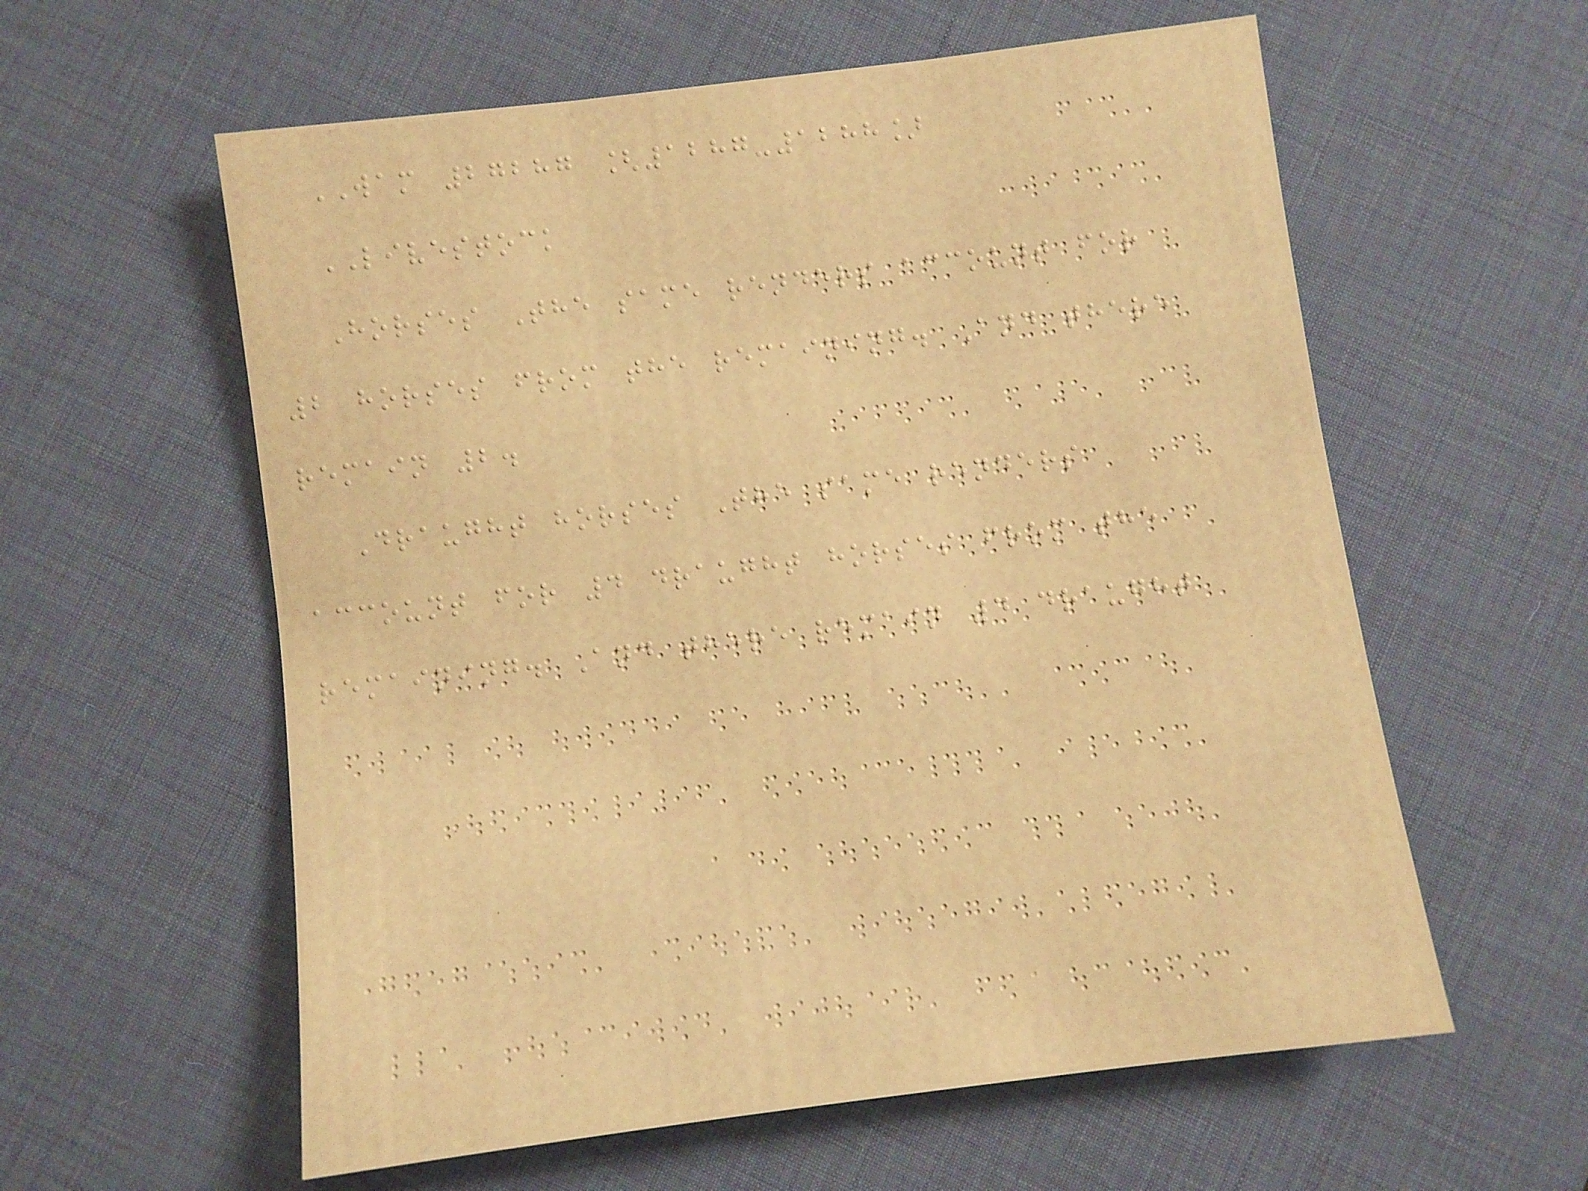WAM 27287 [1287-1288]
LIVESTOCK
Horses The same renders account for
2 horses from the remaining. And there
remain 2.
Draught horses The same renders
account for 4 draught horses from the
remaining. And there remain 4 draught
